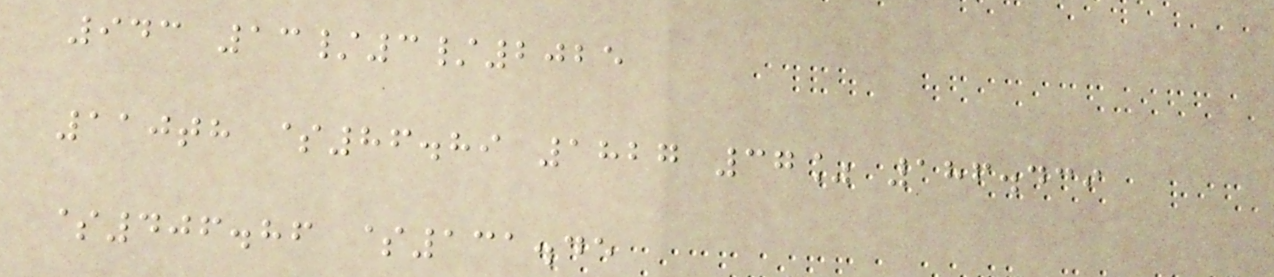943 13/3/2025
110th $86.89 1827 37% 186.439
$406.86 $131.45
